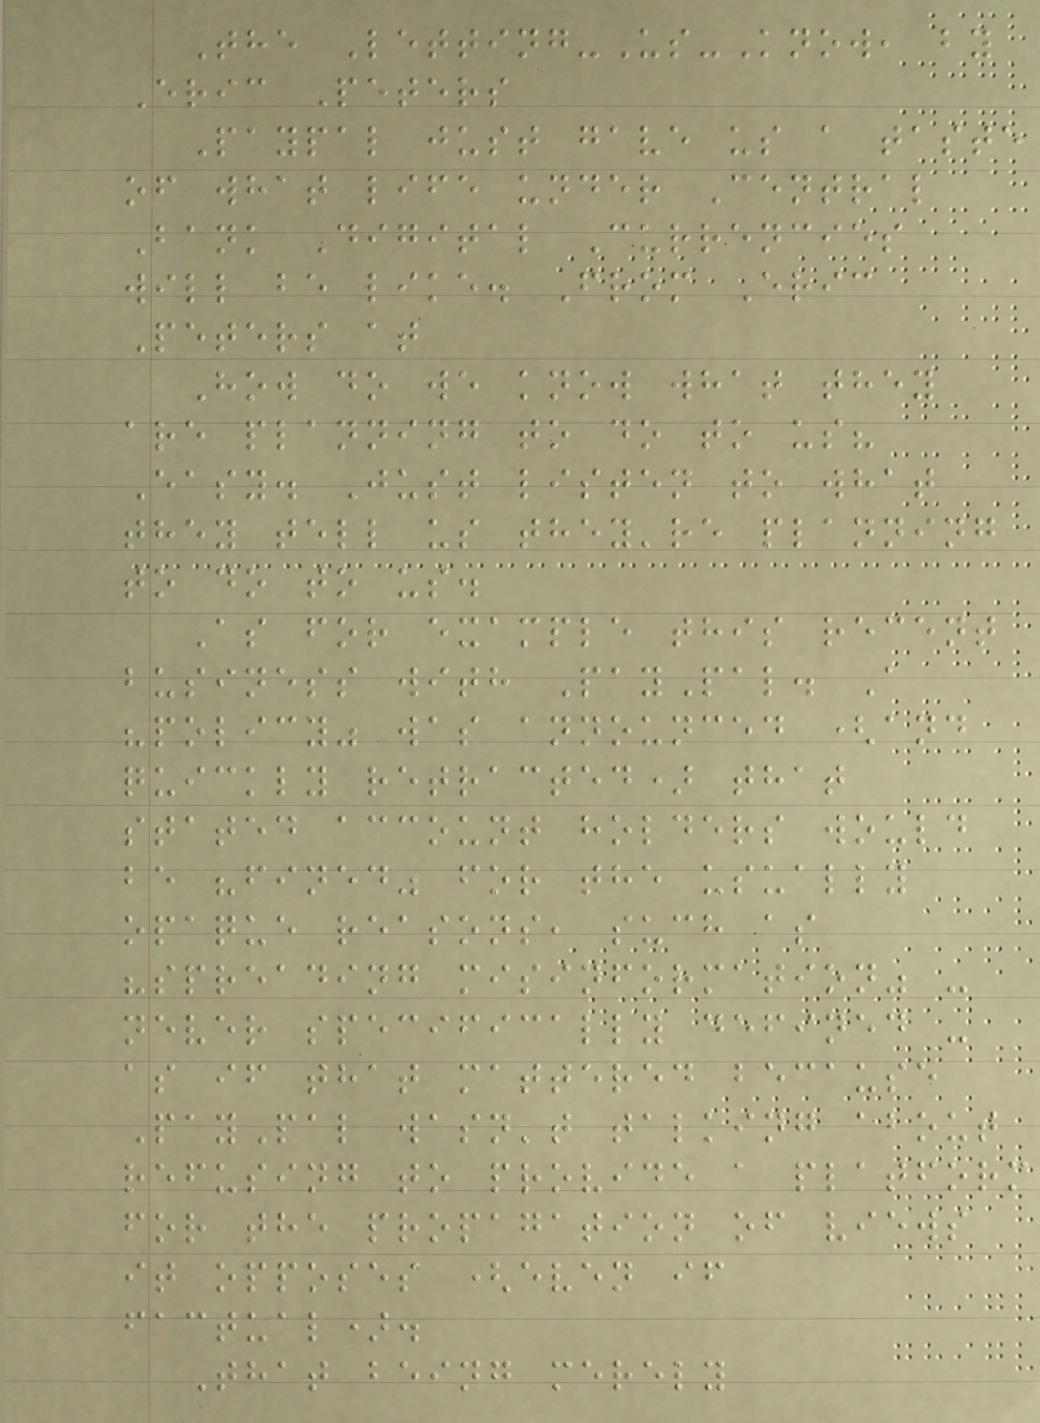The Letting-Us-Know, by
Eric Peters
Paypal just gave us a taste
of what life under Central
Bank Digital Currencies
will be like. From Eric
Peters at
How do we know what they
are planning to do to us?
Easy. Just listen to what
they tell us they're planning
to do to us.
As for example this recent
business with PayPal. A
"policy" was announced (and
quickly retracted) that
stated account holders would
be "fined" for the usually
opaque reasons, such as
"spreading misinformation" -
never specifically defined -
as if that mattered because
PayPal wasn't talking about
refusing to provide a platform
for the propagation of views
it opposes (even if
factual).
That being merely
